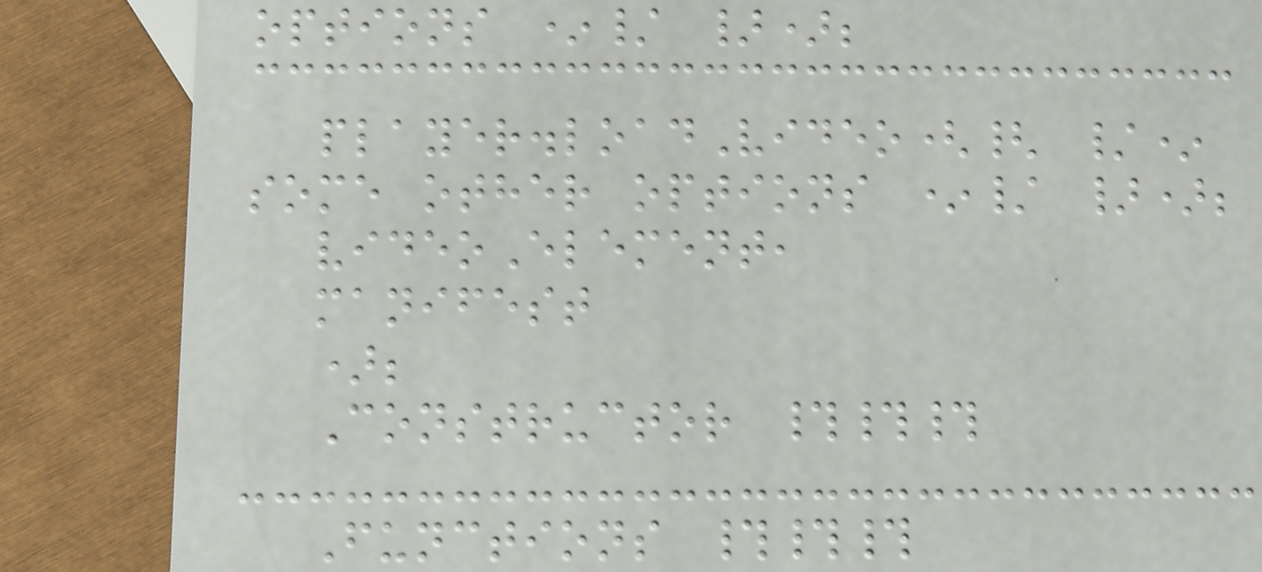options */ });
player.loadVideo({ /*
some other options */ });
videoElement,
manifest
);
Constructor ###
Functions ###
